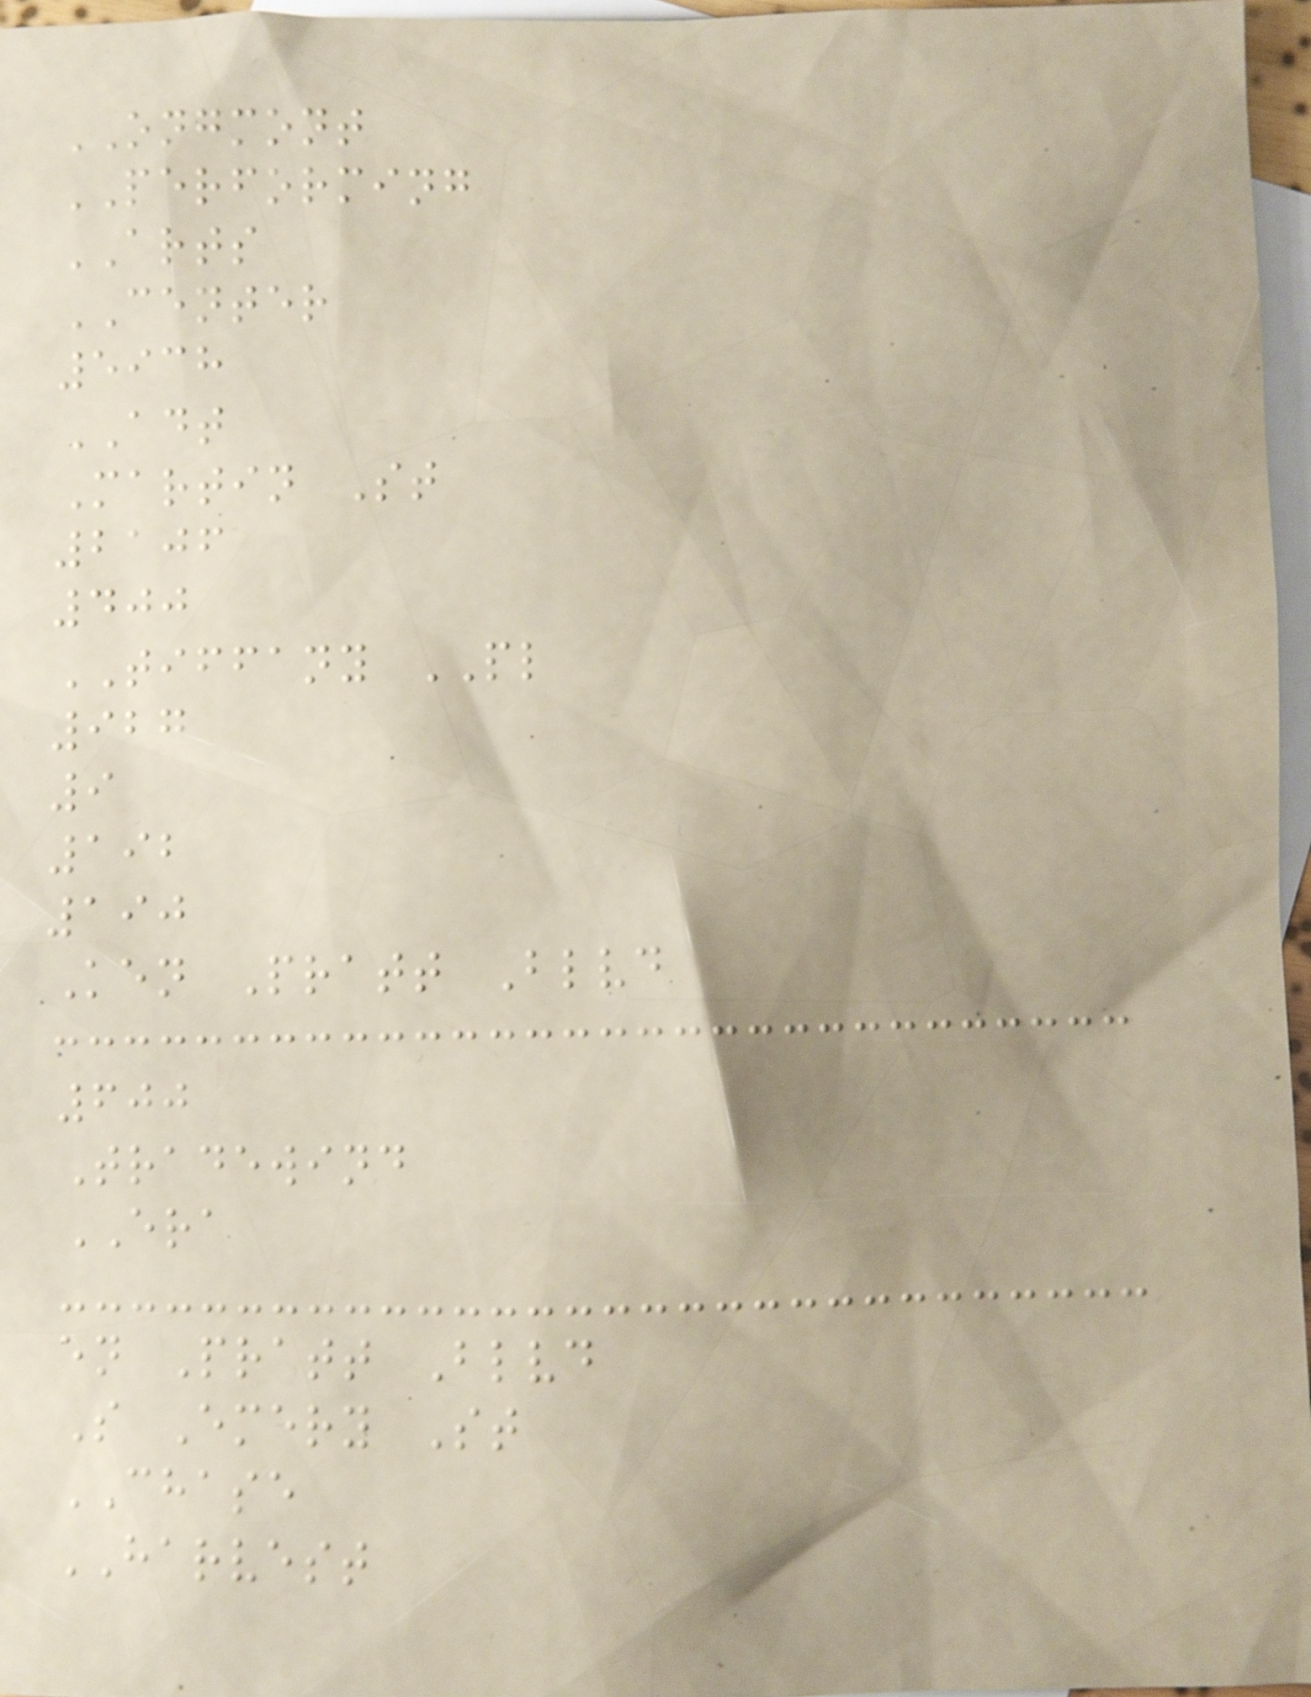ONGMONT
PERFORMING
ARTS
CENTER
5938
ADT
Martin St
2106
400
TIFFANY PL
927
9
192
190
Ken Pratt Blvd
600
Tradewind
ERA
en Pratt Blvd
S Emery St
CHASE
HARVEST
